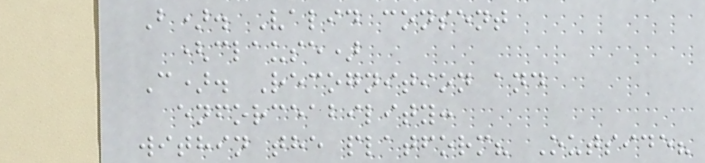B). Valid consent
(clause)
C). Recognition and
enforceability:
within the platform? Outside?
